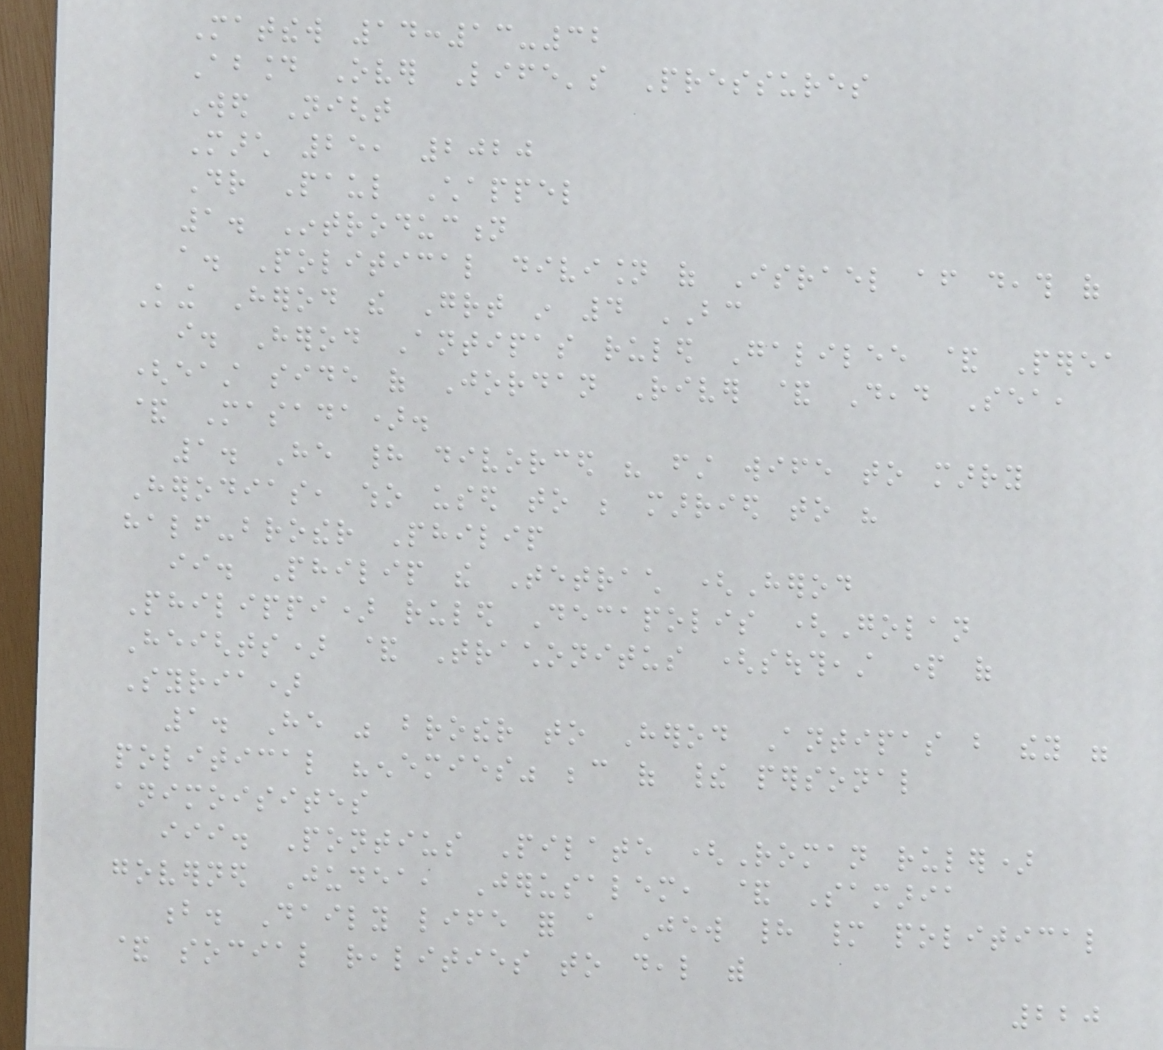Matthew 14:13-32
Abound Over Life's Pressures
Wed Night
March 25, 2020
Dr Paul Chappel
1. Introduction
a. Political division of Israel after death of
King Herod the Great in 4 BC
i. Herod Antipas ruled Galilee & Perea
(east side of Jordan River & Dead Sea,
& Masada).
1. He had divorced his first wife to marry
Herodias, who used to be married to his
half-brother Philip
ii. Philip the Tetrach (Herod
Philippi) ruled Decapolis (Golan
Heights) & Trachonitus (southeast part of
Syria)
1. He was brother to Herod Antipas but they were
political "enemies" because of their personal
animoisites
iii. Pontius Pilate (Roman ruler)
governed Judea, Jerusalem, & Samaria
b. Daily life for a Jew had many political
& social realities to deal with
220
